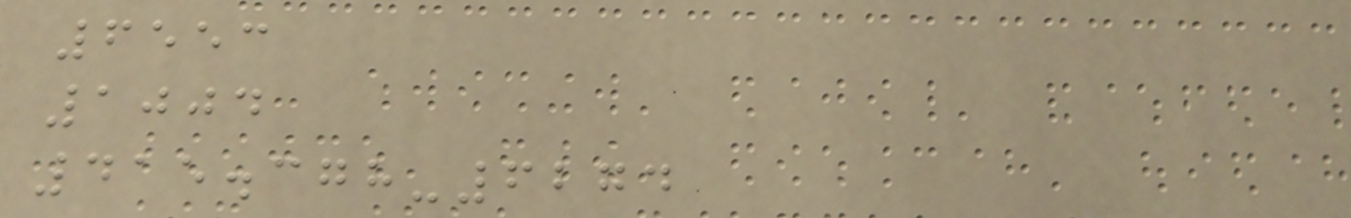6553
1004
415.378-6274
